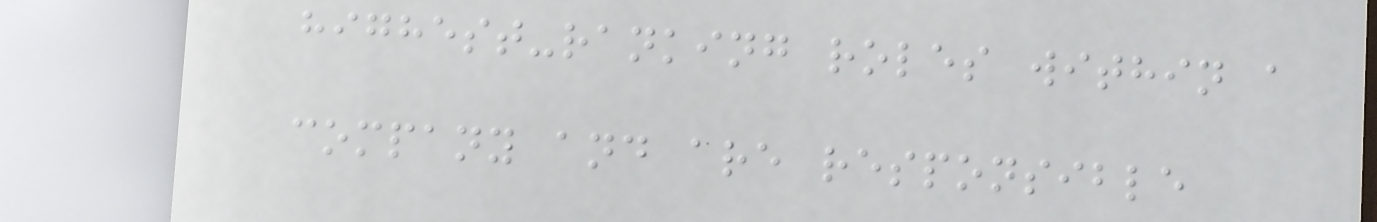highest-ranking roles within a
company and are responsible
